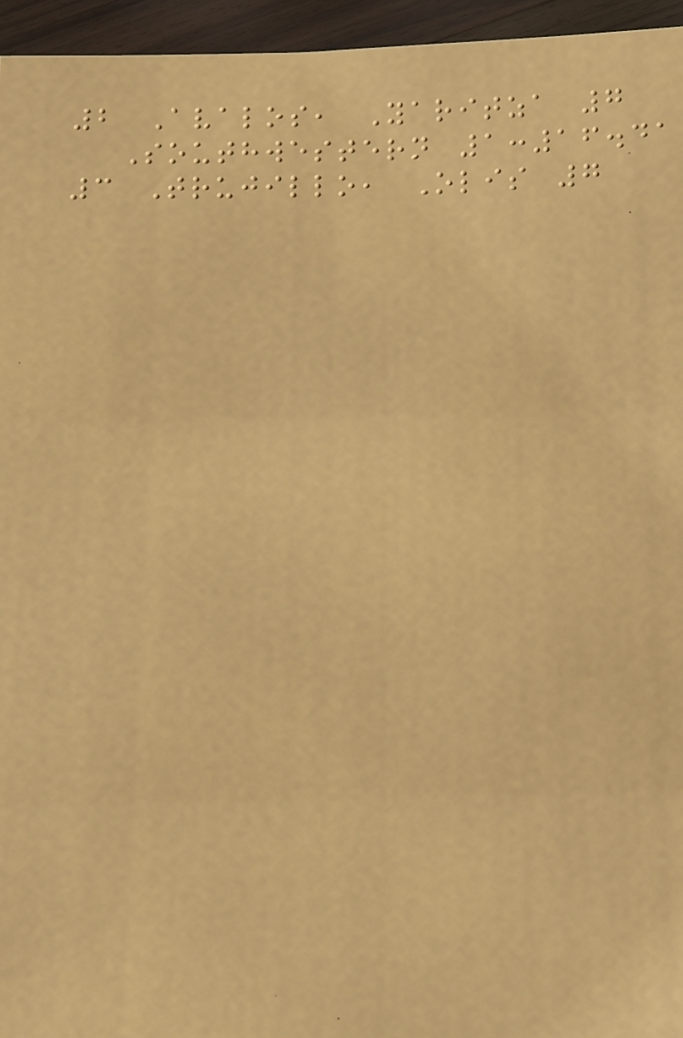2 Avalos, Yaritza 7
Southwestern 1:16.41
3 Trujillo, Olis 7
